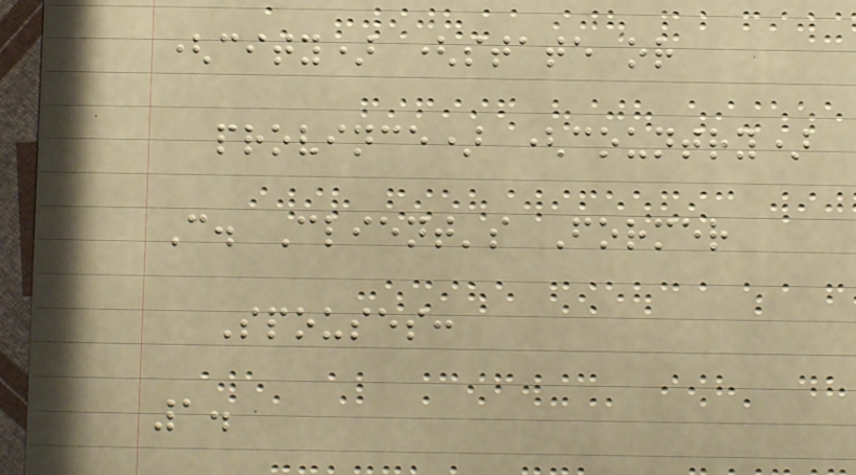(city) (state or
province) (country)
C. Client's Former
Spouses:
1.
